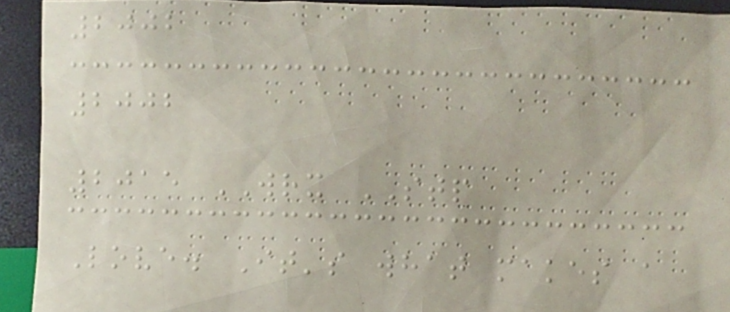2002
2002
2015 WRX STP
Love. It's what makes a
